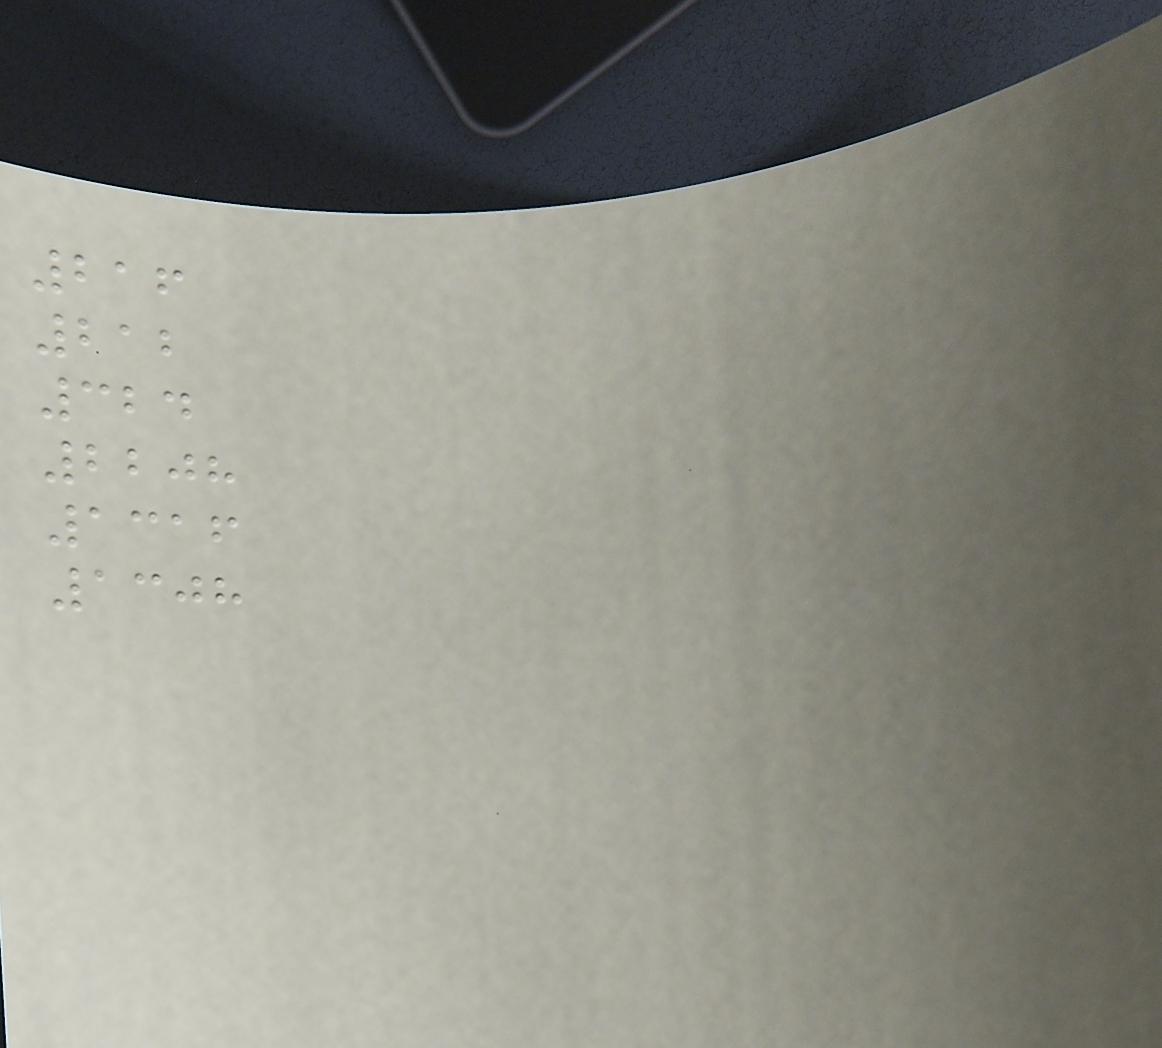216
212
324
2208
1316
1308
